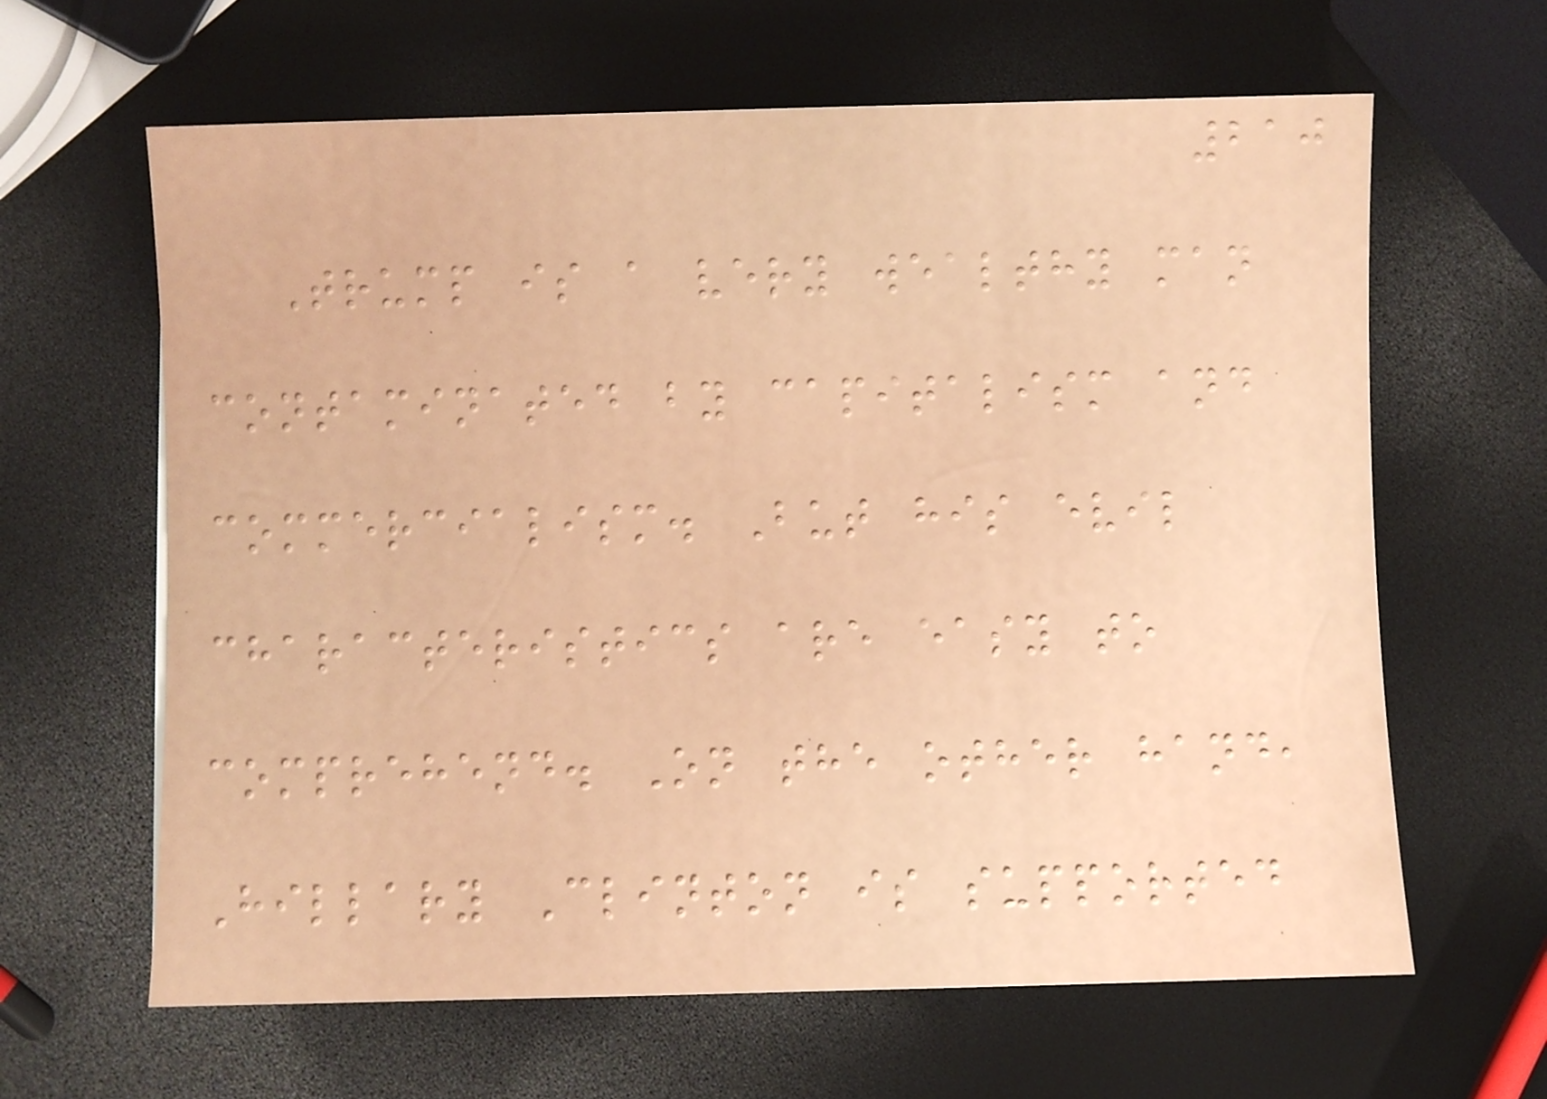210
Trump is a very wealthy man
contaminated by capitalism and
commercialism. But his evil
characteristics are easy to
comprehend. On the other hand,
Hillary Clinton is supported
